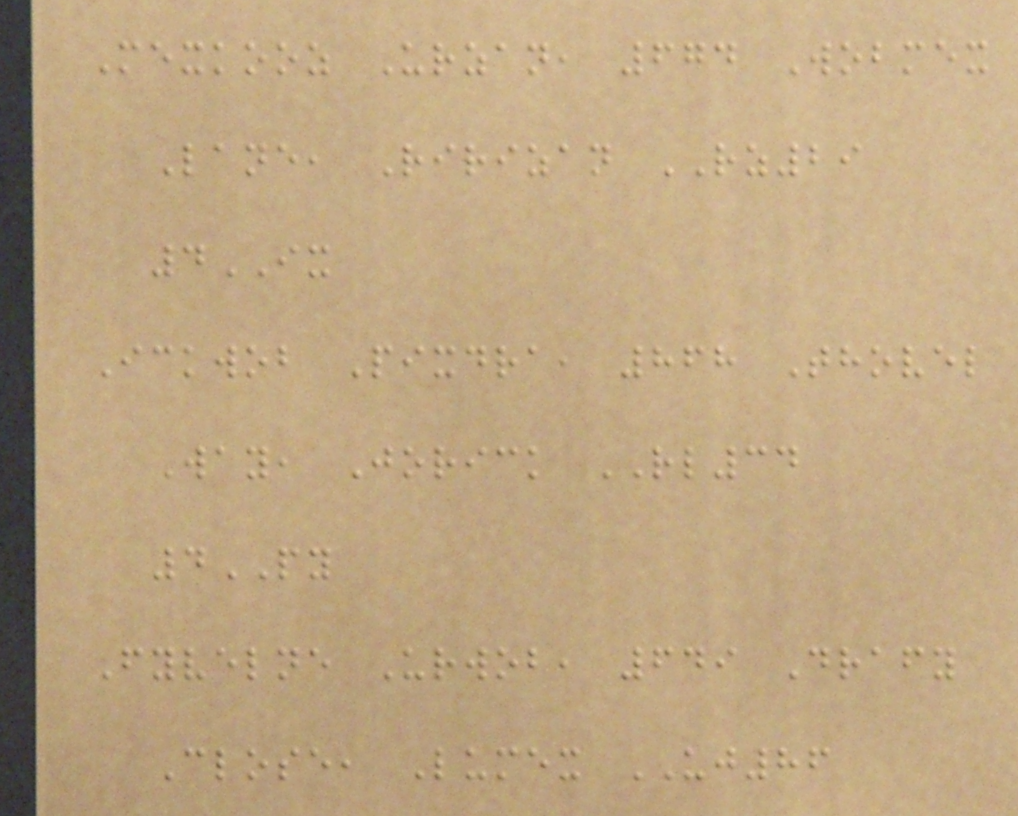Mexkooz Urzan, 674 Wobmex
Lane, Ririzan RZ29
4IX
Ickwob Pixdra, 868 Thovel
Way, Jorick RL34
4PY
Fyvelne Urwob, 649 Drafy
Close, Lumex UJ86
